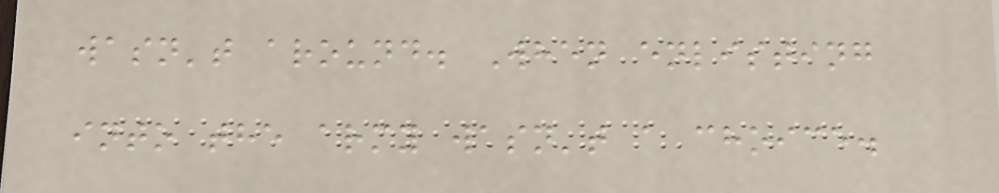wasn't around. When enlisting
into the army wasn't a choice.
